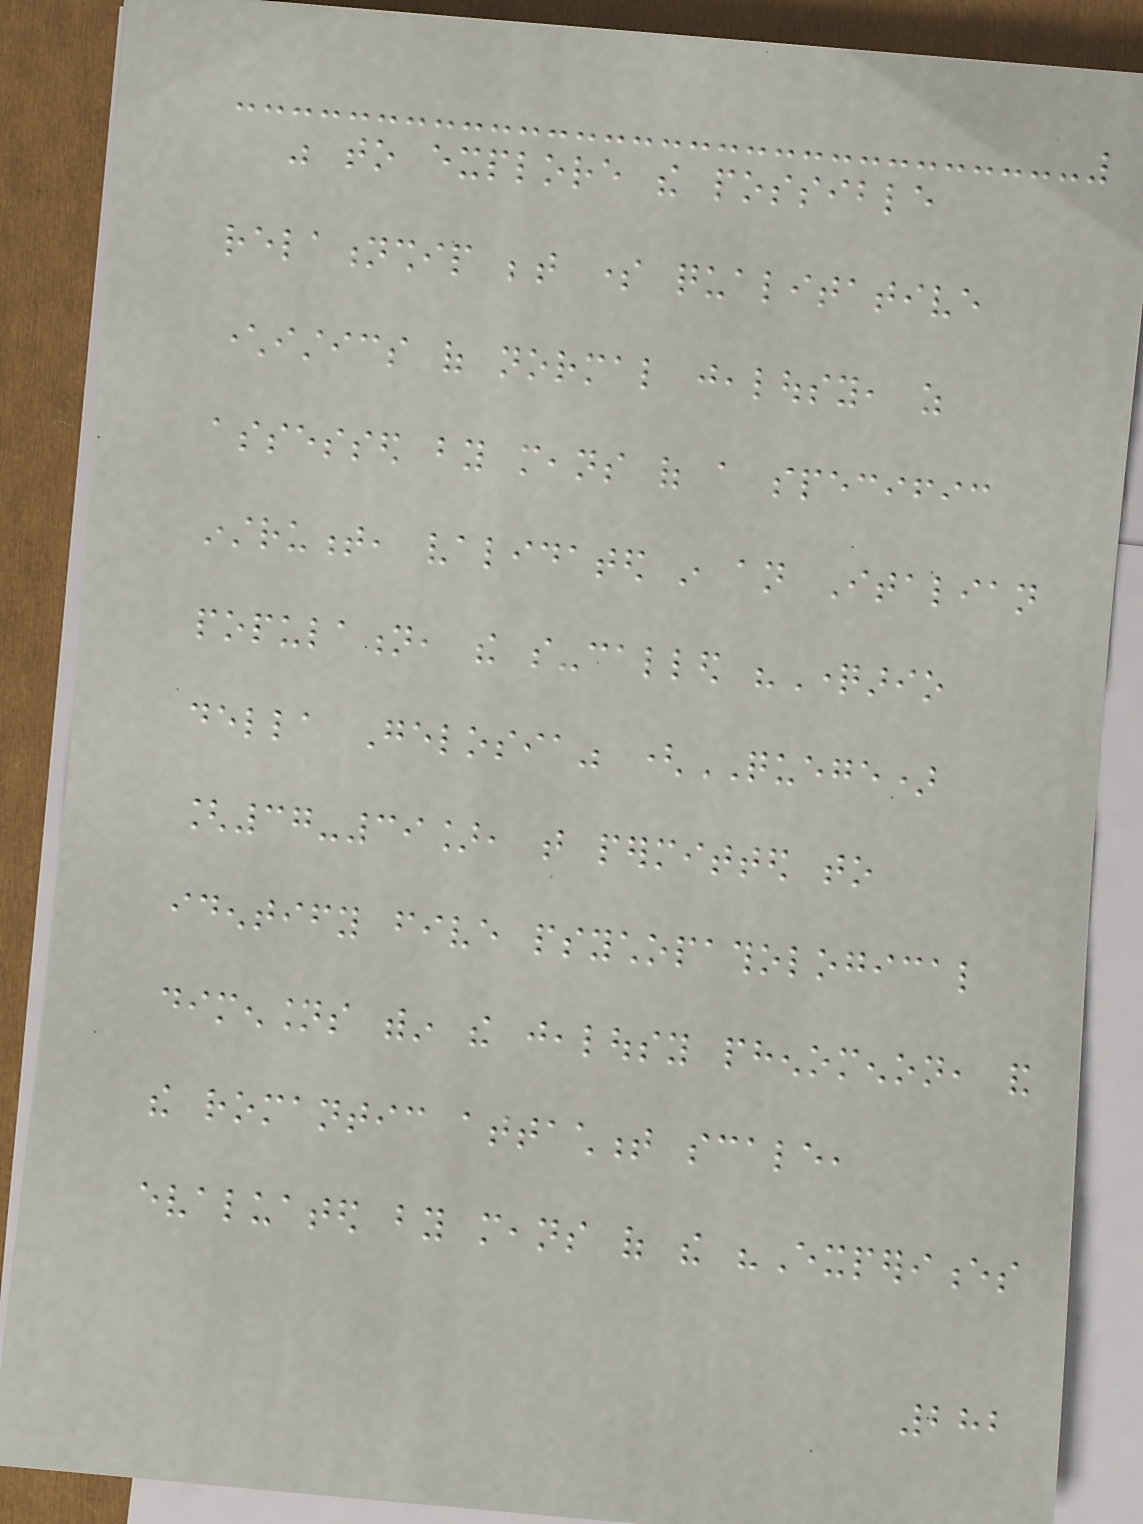was to explore the possible
relationship between some qualitative
characteristics of normal jealousy, as
assessed by means of a specific
instrument, validated in an Italian
population, the so-called "Questionario
della Gelosia" (QUEGE)
[37-39], that permitted to
identify five psychopathological
dimensions within the jealousy phenomenon, and
the romantic attachment scale,
evaluated by means of the "Experiences
282
